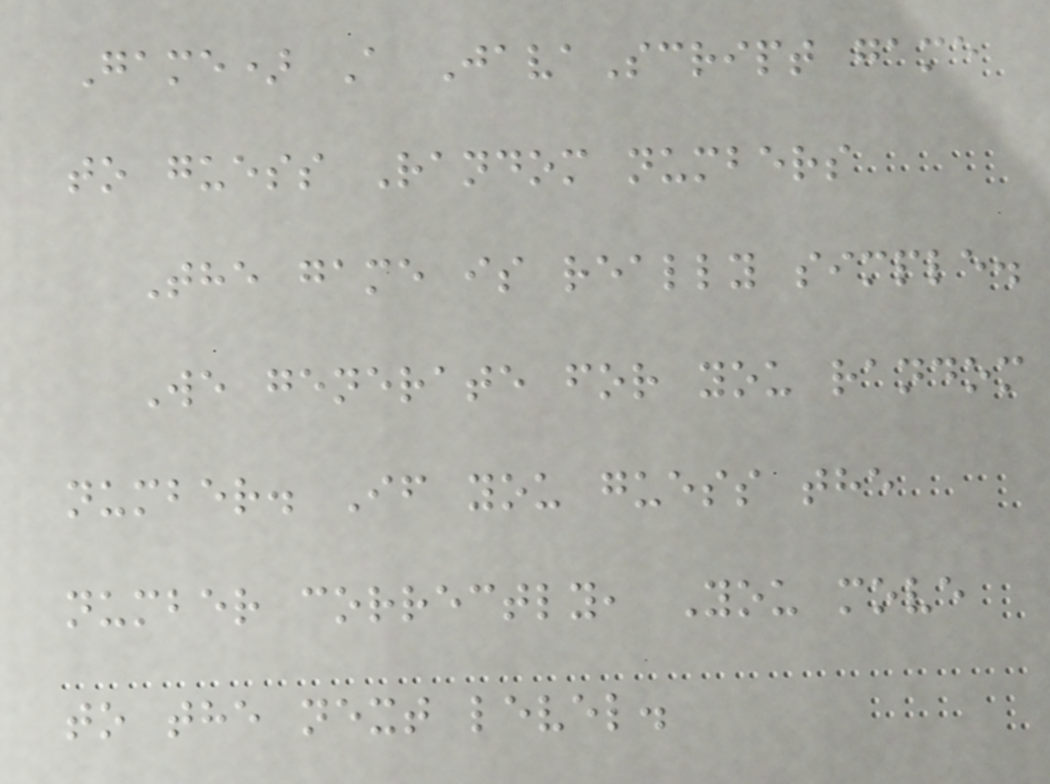Game) A JavaScript game
to guess Random numbers
The game is really simple.
We generate for you random
number. If you guess the
number correctly, You move
to the next level.
